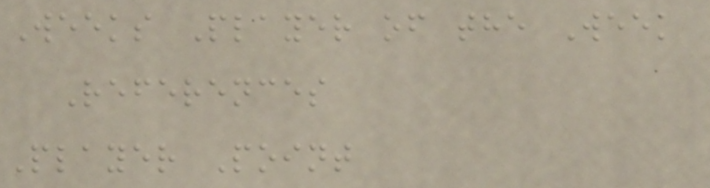Weeks Player of the Week
References
Player Point
